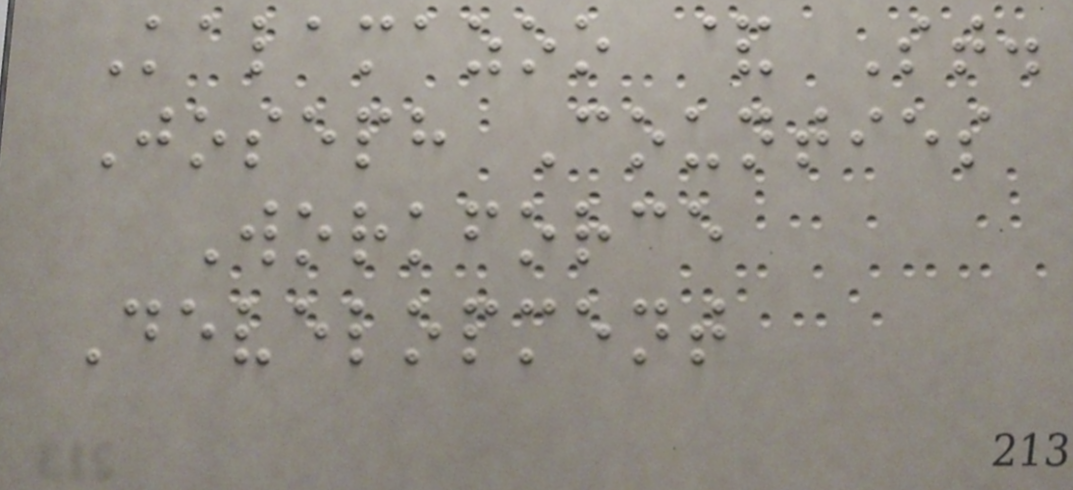Kalamazoo & St.
Joseph Counties
Workforce
Development
